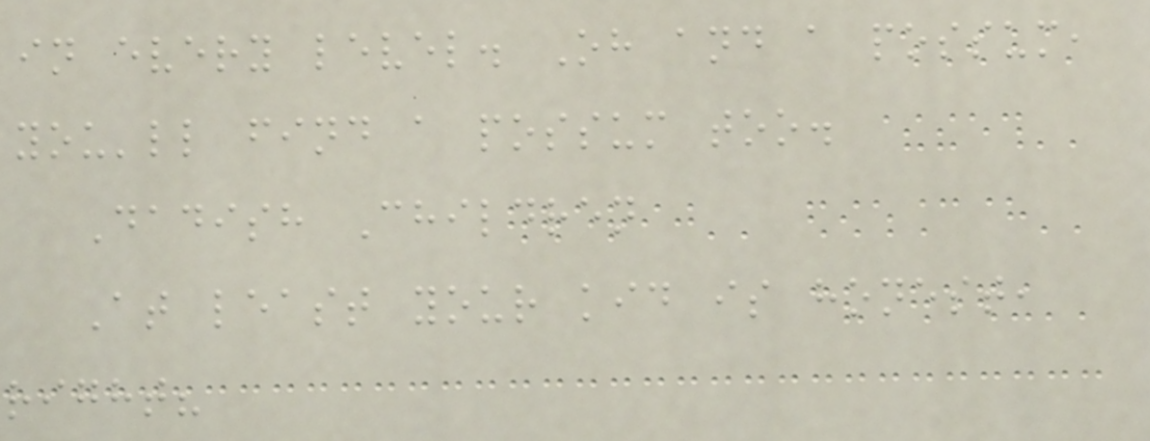in every level. Oh and a possum,
you'll find a possum too.
Dadish Children
At least your kid is honest,
right?
